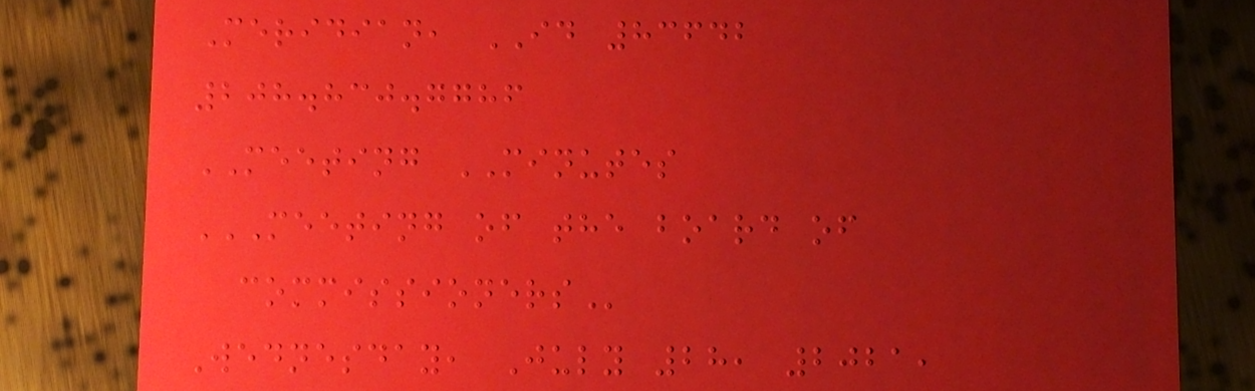Meridian, ID 83642
208.830.7786
MEETING MINUTES
MEETING OF THE BOARD OF
COMMISSIONERS
Wednesday, July 28, 2021,
